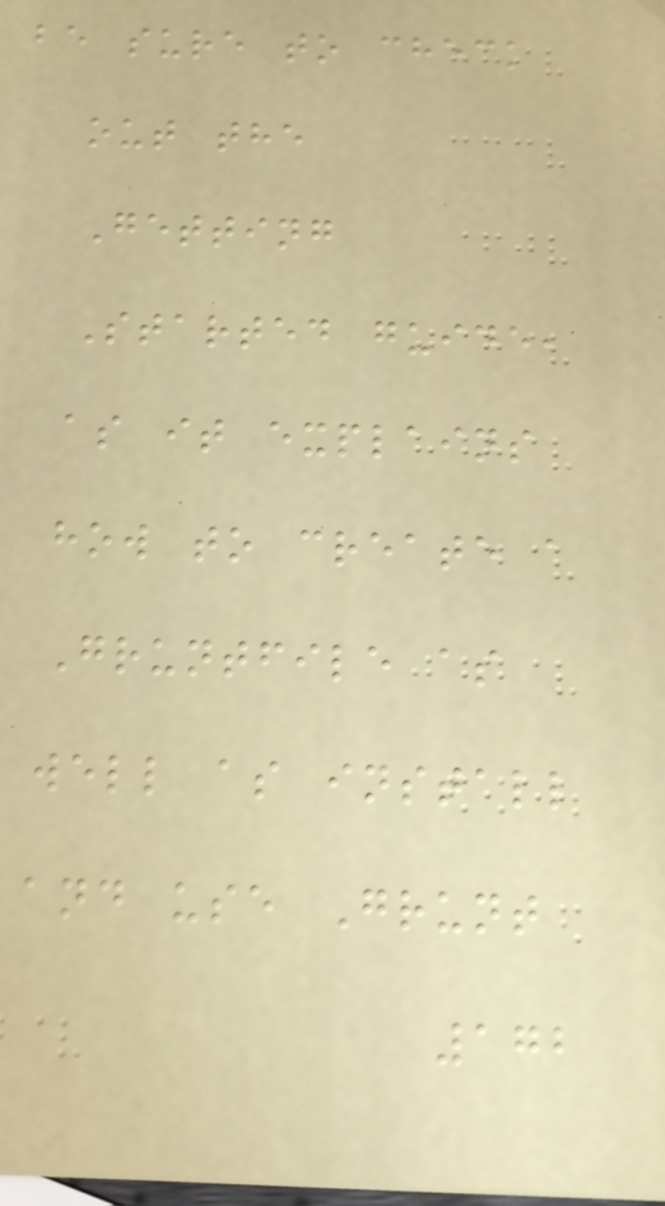be sure to check
out the
Getting
Started guide,
as it explains
how to create a
Gruntfile as
well as install
and use Grunt
172
